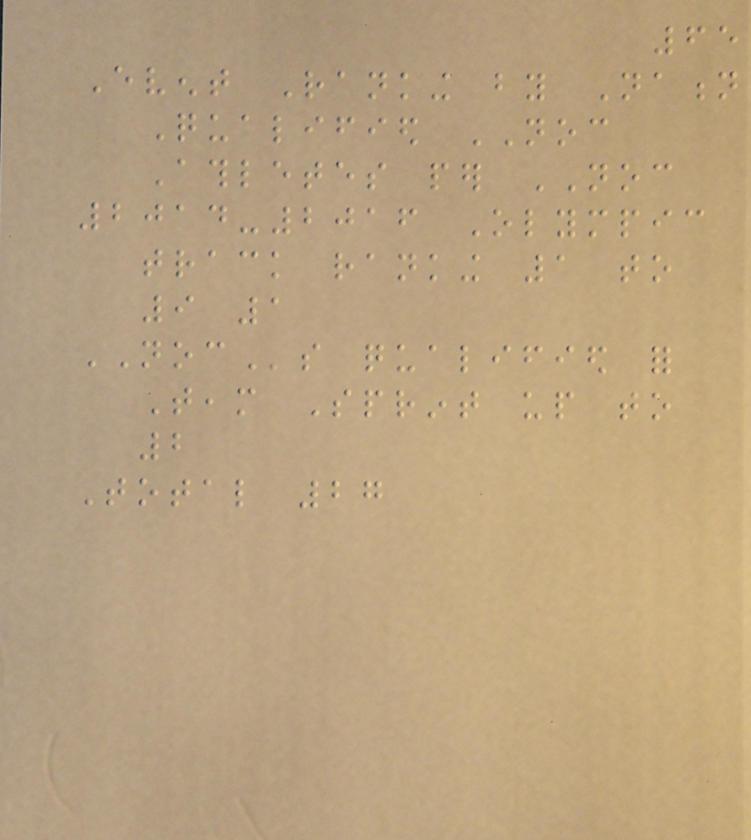65
Event Ranking by Nation
Qualified NOC
Athletes per NOC
2014-2016 Olympic
track ranking 1 to
9 1
NOCs qualified for
Team Sprint up to
2
Total 27
